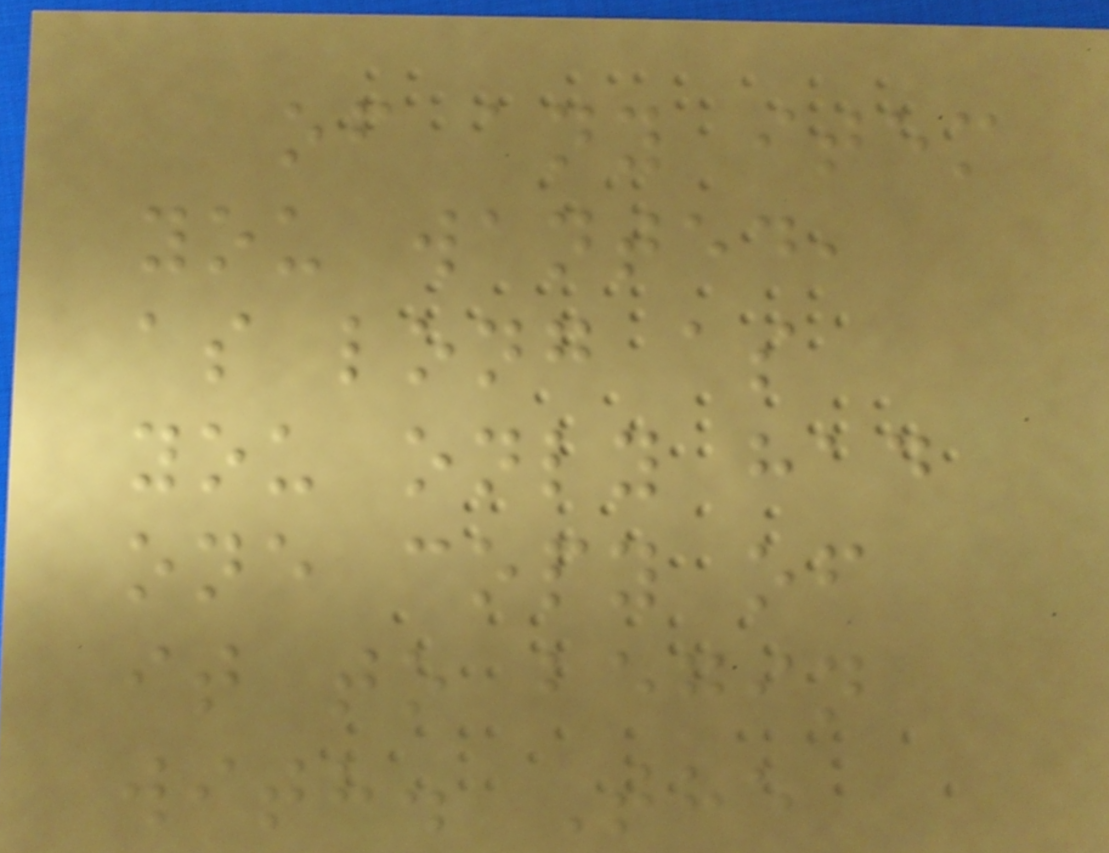of any item
you wanted,
as long as
you only had
one copy of
it to begin
with. The
